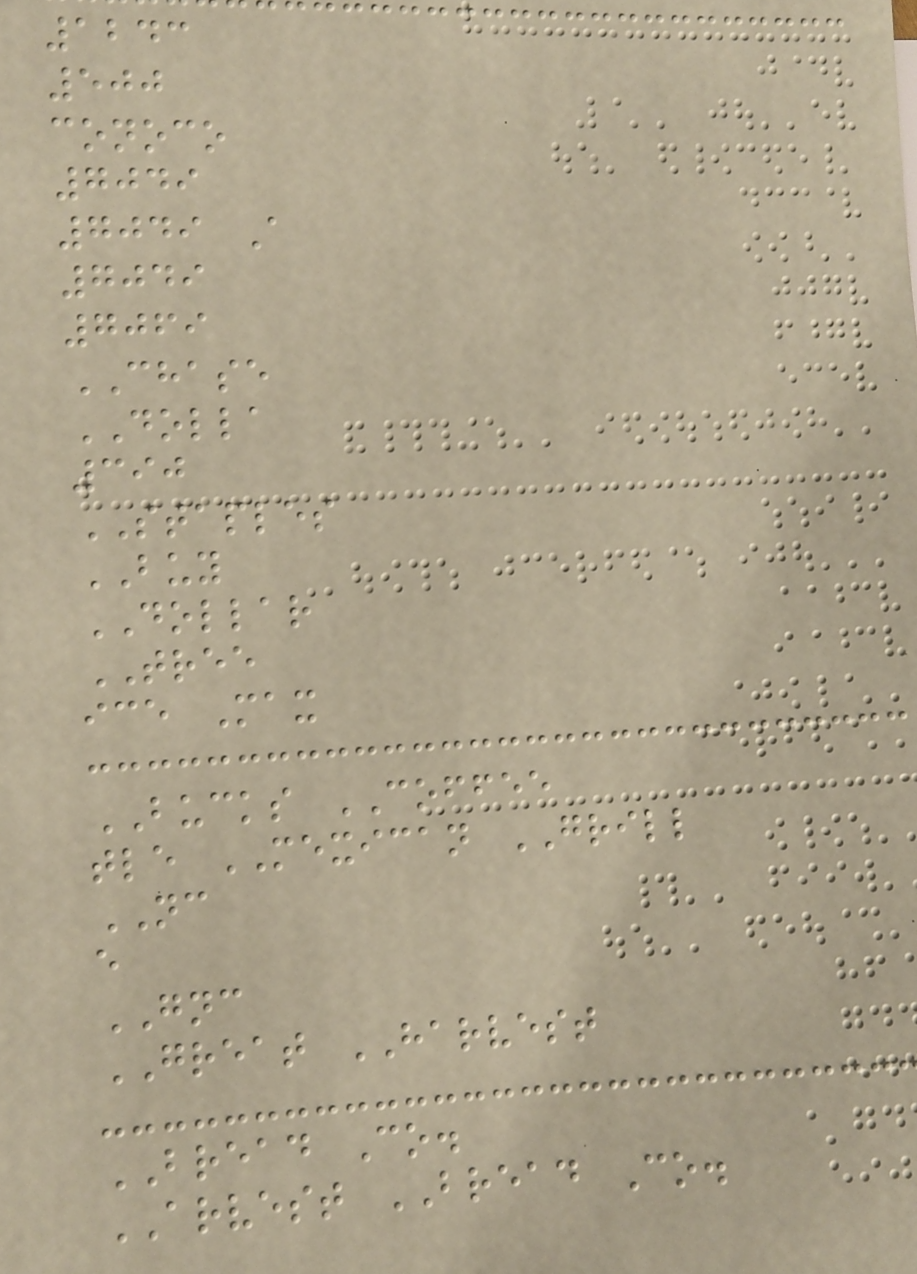1243
500
conoco
7049
7049 A
7049
7069
CHASE
DOLLA
390
STAPLES
BUY
DOLLAR
TREE
ice Max
BUCKS COFFEE
tle MEXICAN GRILL
NC
e
GNC
GREAT HARVEST
BREAD Co.
ARVEST BREAD Co.
